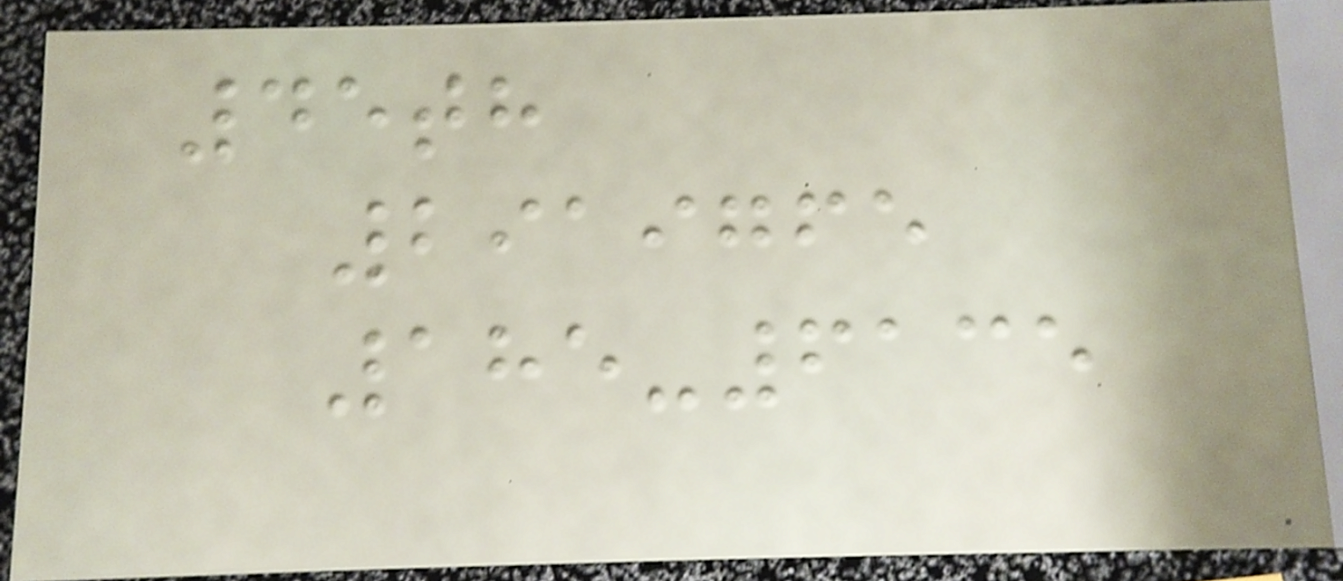45th
2919765
185-6135
